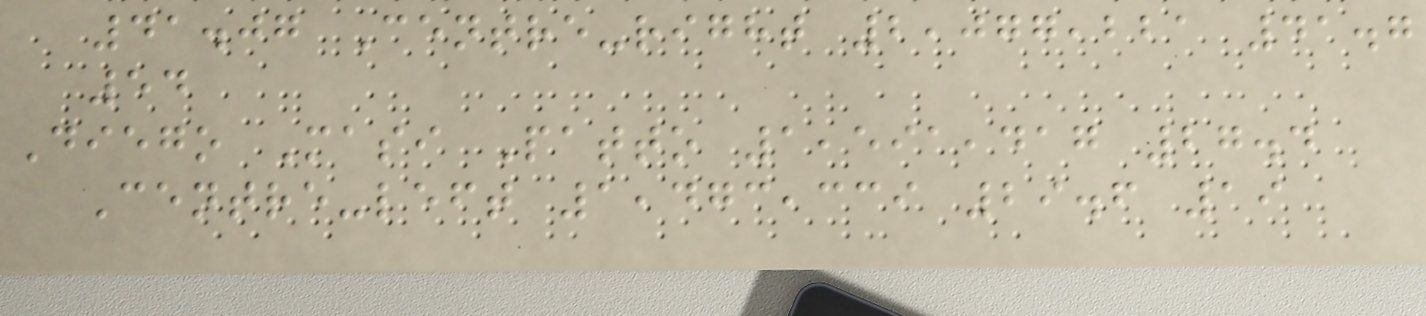41.07 Centre-right 2,077,221 41.7
54
Diego Masi Patto 1,591,417 27.4
Centre-left 1,473,339 29.6 19
